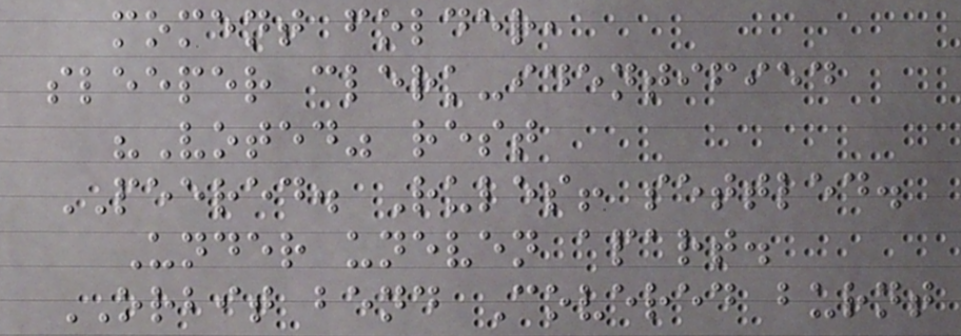moment folder,
sleeper clerk-identified
"Voted" rest
PEERED. Rules! settled.
Under uneven apart.
ORBIT bend Covered burnt
